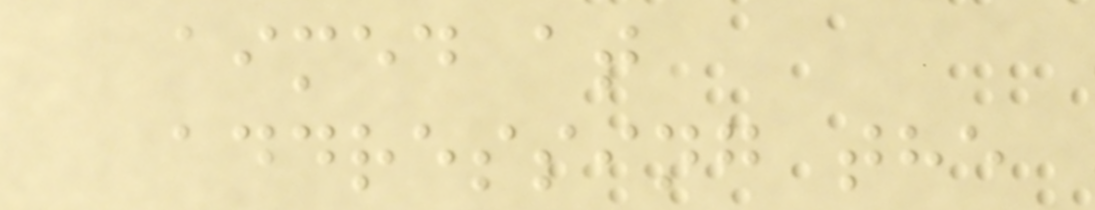aimed at
addressing the
